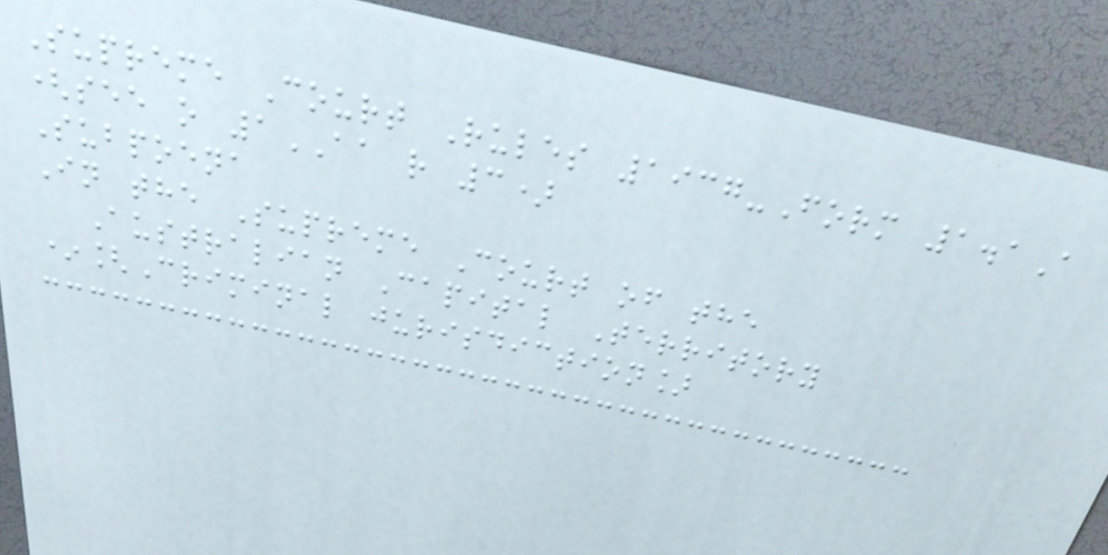Supreme Court Rules 1937-Form 1.1A
(see o 1AA r 3)
Subpoena
In the Supreme Court of the
Australian Capital Territory
*[Criminal jurisdiction]
